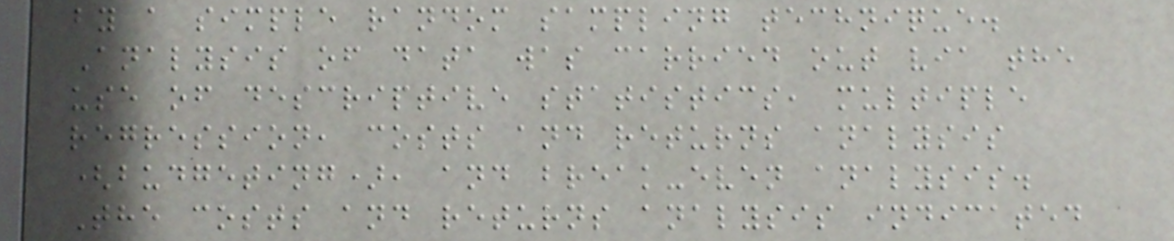by a simple random sampling technique.
Analysis of data was carried out via the
use of descriptive statistics, multiple
regression, costs and returns analysis
(budgeting), and break-even analysis.
The costs and returns analysis indicated
